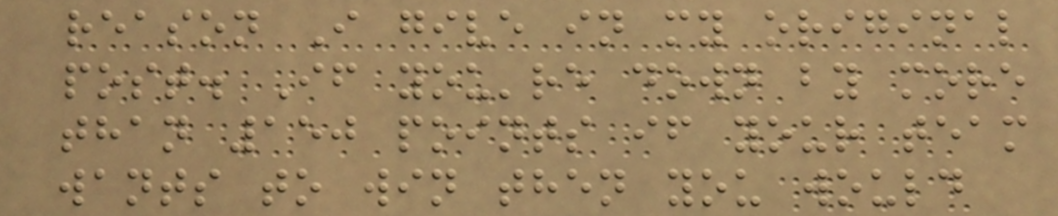reason I give in my original
post. If you're down by more
than 150 points if your team
wants to win then you would
